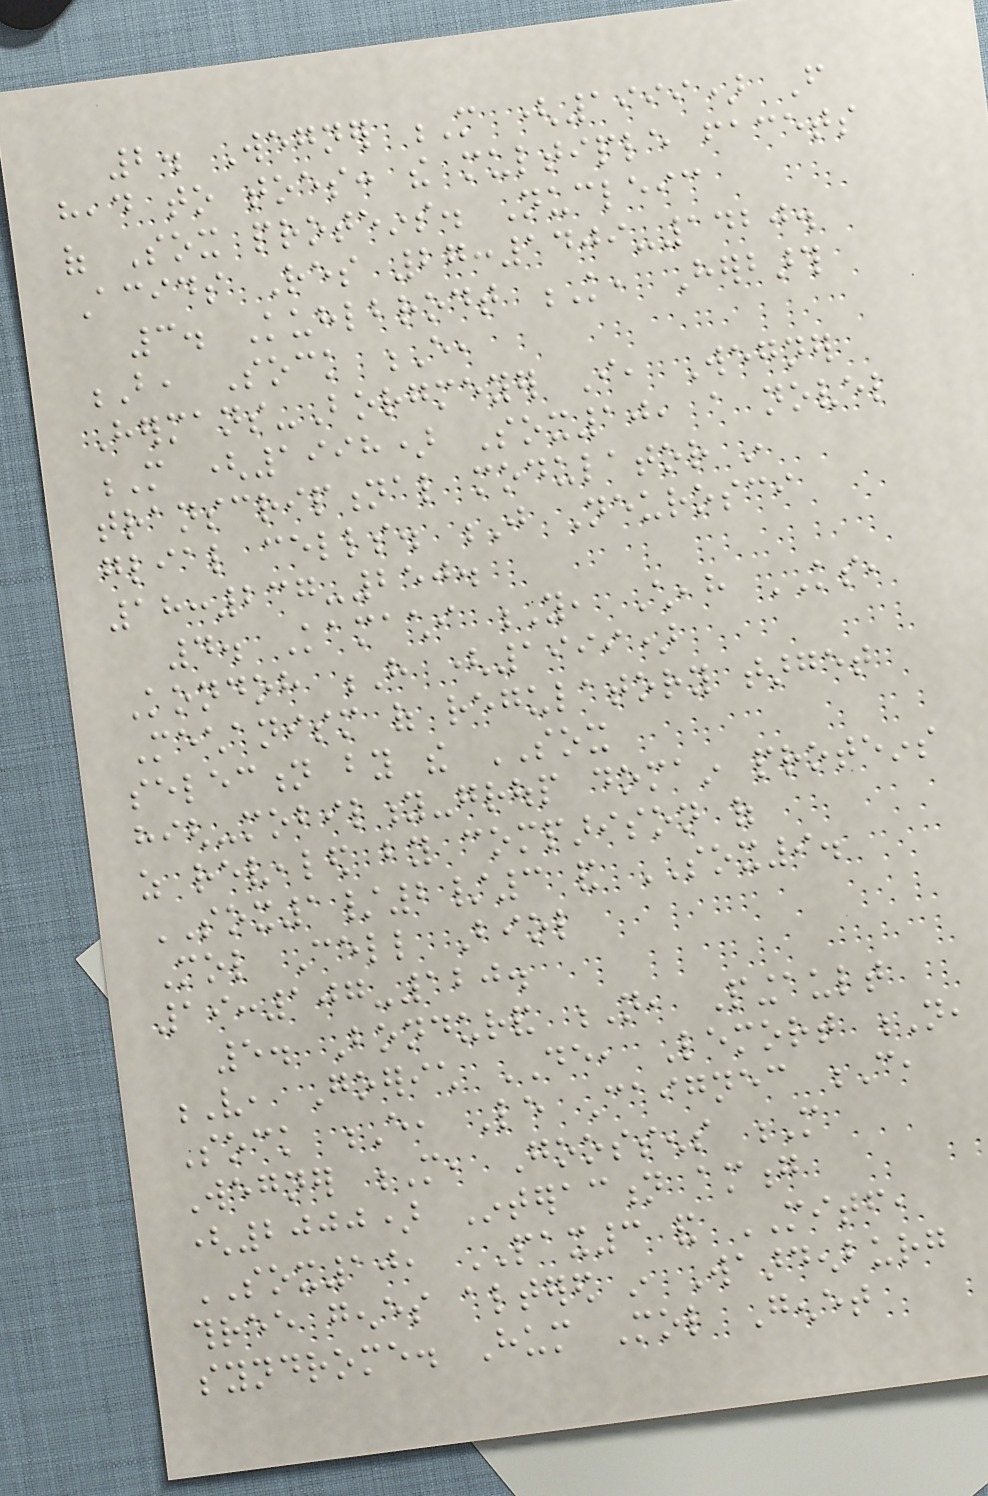2. Wegner M (1999) From
head to toes: the multiple facets
of Sox proteins. Nucleic
Acids Res 27:1409-1420.
3. Kuhlbrodt K, Herbarth
B, Sock E,
Hermans-Borgmeyer I, Wegner
M (1998) Sox10, a novel
transcriptional modulator in
glial cells. J Neurosci
18:237-250.
4. Kamachi Y, Cheah KS,
Kondoh H (1999)
Mechanism of regulatory target
selection by the SOX
high-mobility-group domain proteins
as revealed by comparison of
SOX1/2/3 and SOX9.
Mol Cell Biol
19:107-120.
5. Bondurand N, Pingault
V, Goerich DE, Lemort N,
Sock E, Le Caignec C,
Wegner M, Goossens M
(2000) Interaction among
SOX10, PAX3 and MITF,
three genes altered in Waardenburg
syndrome. Hum Mol Genet
